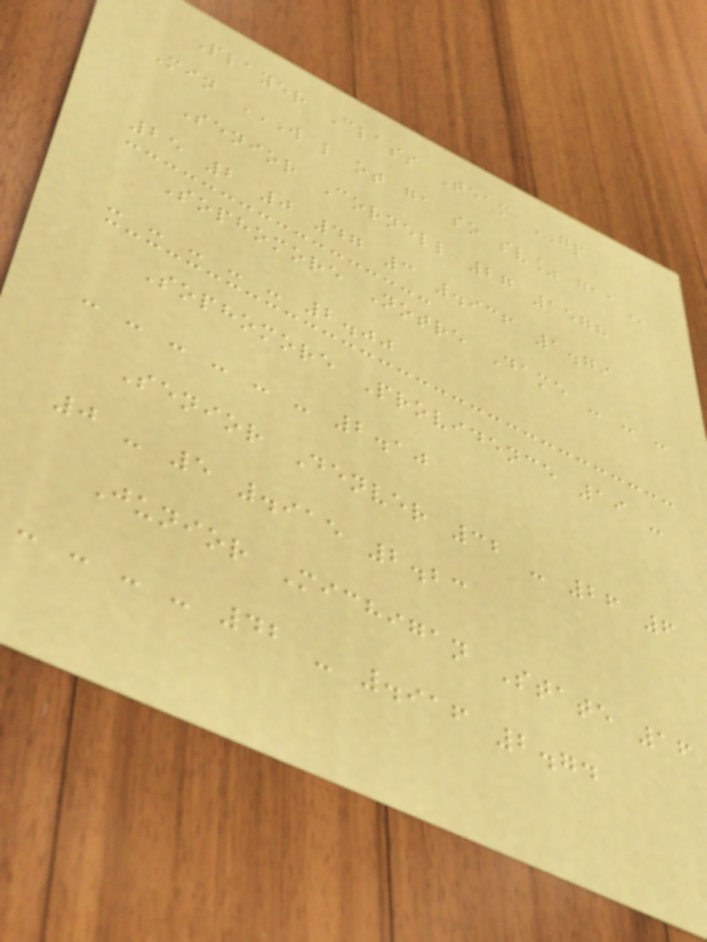Player Class Team GP
Min W L OT GA SO SV% GAA
Senior Cornell 27 1578
25 2 0 47 3 .936 1.79
Sophomore Notre Dame - - -
- - - - - 2.00
Sophomore Providence 19 -
- - - - - - 2.10
Senior Denver 32 - 26 6
0 - 5 .915 2.23
Junior Michigan State 16
- - - - 42 - .916 2.74
